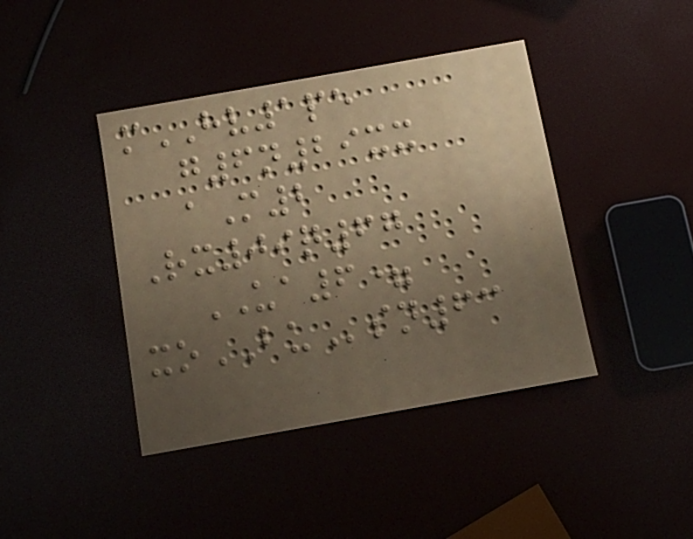mHV1pe
g6n29xx
aM2
Rx09q67
UA6=
xoBUsn63
